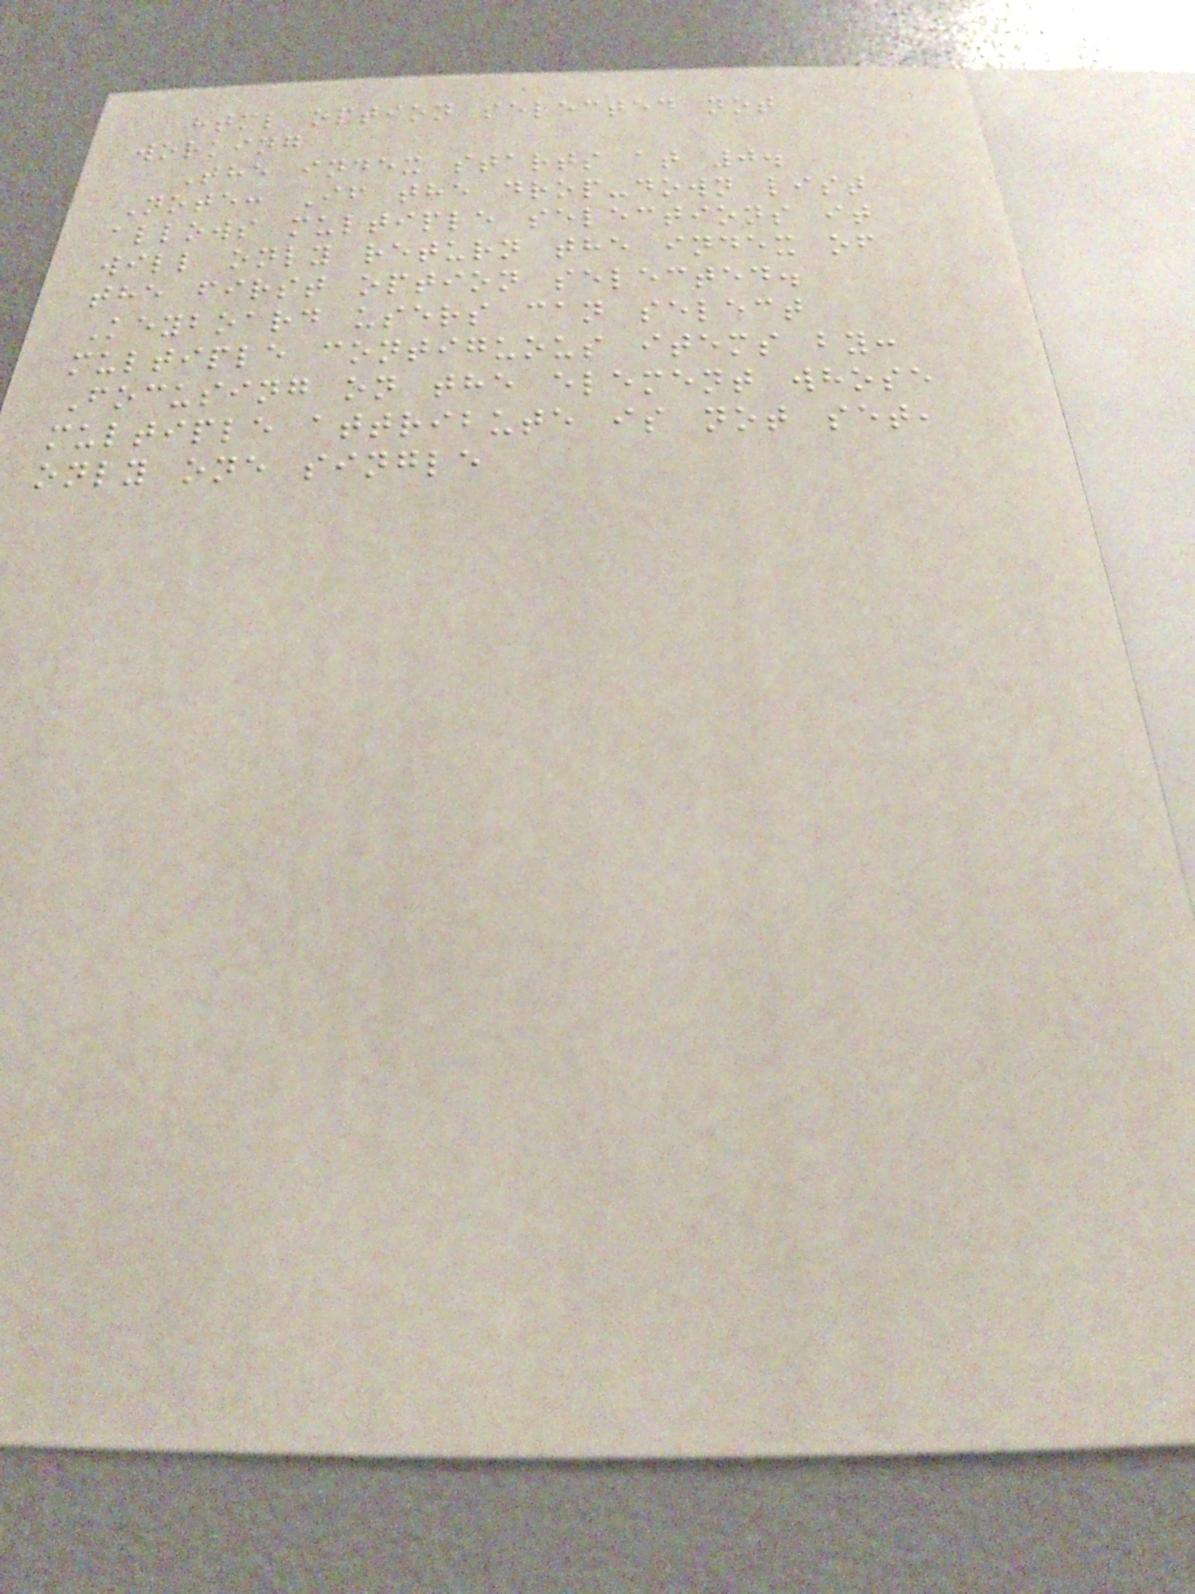html option selected not
working
The index starts at 0.
Note: If the drop-down list
allows multiple selections it
will only return the index of
the first option selected.
Keyboard users can select
multiple contiguous items by:
Focusing on the element whose
multiple attribute is not set,
only one single
